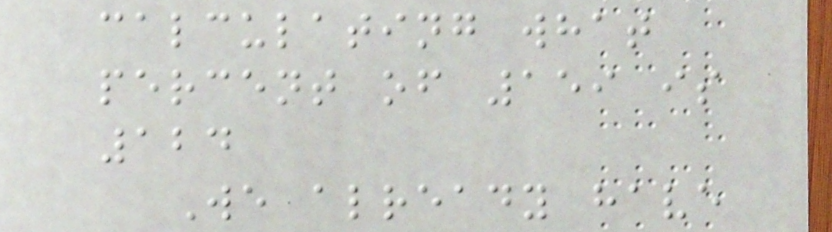calculating what
percent of 159 is
124
We already have
